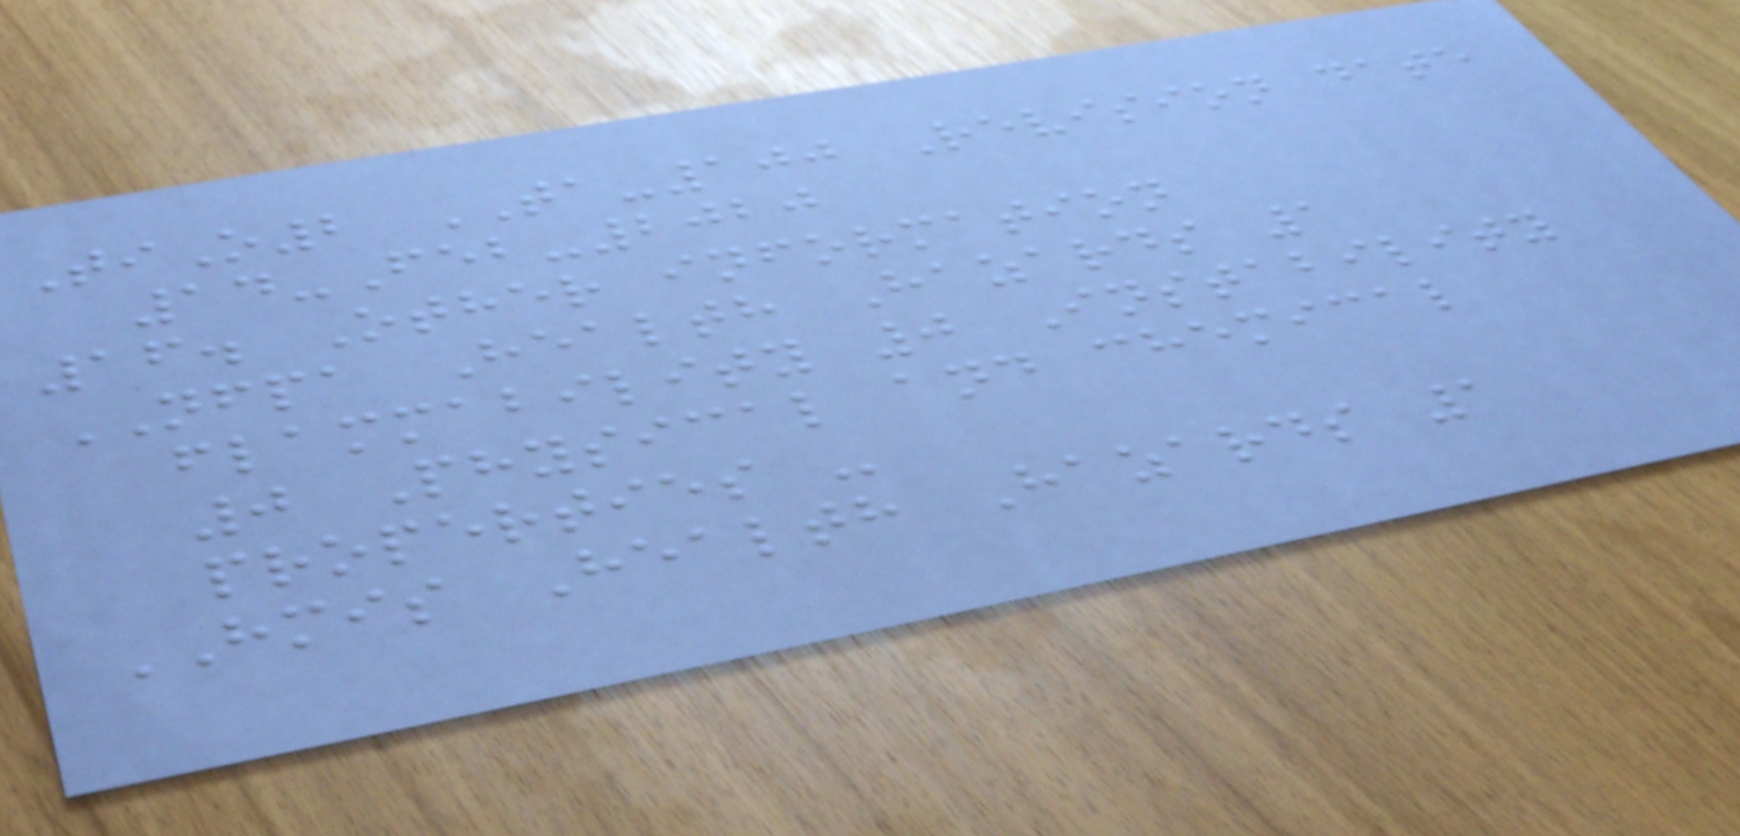TiO2 TA-100 Revision date
14-Feb-2020
16. Other information
NFPA Health Hazards 1
flammability 0 Instability
0 Physical and chemical
properties -
HMIS Health Hazards 1
